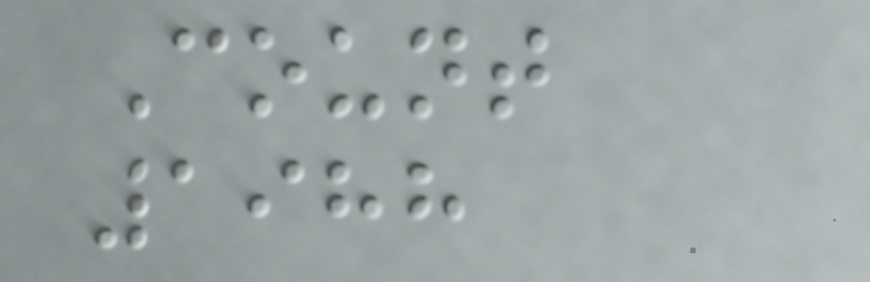Count
1988
